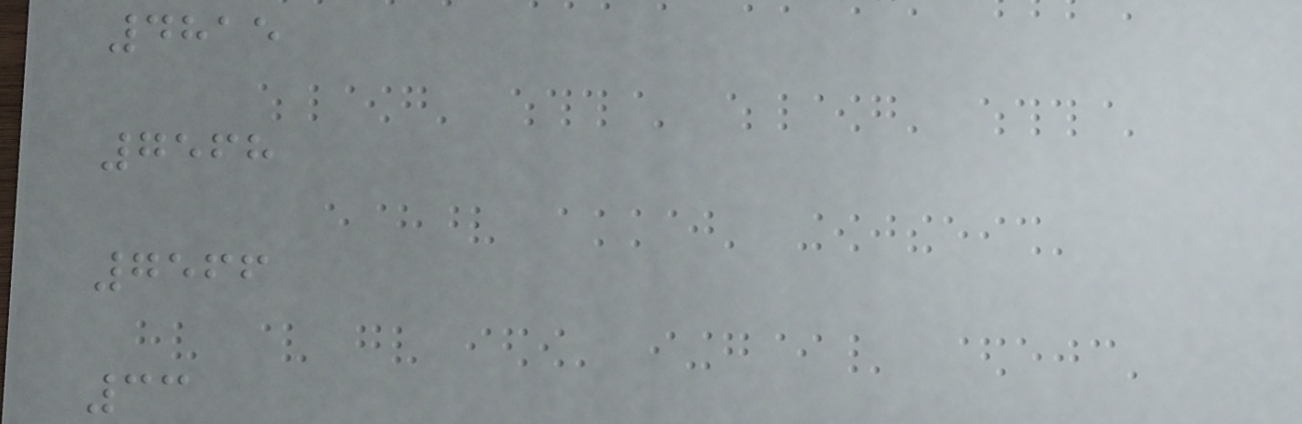4815
7568
7566
33
